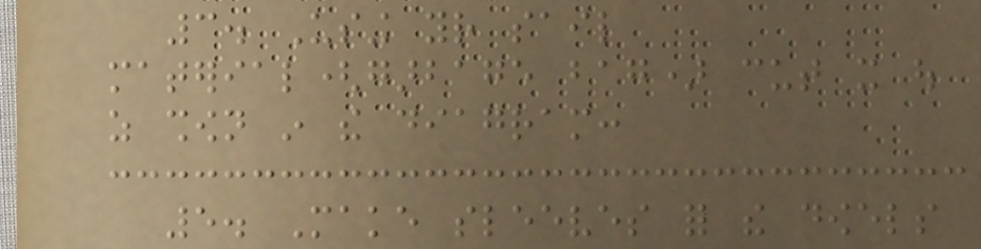3. Using your sail
material(garbage bag) cut it out
as shown in the diagram:
5. Make sleeves for the dowels
